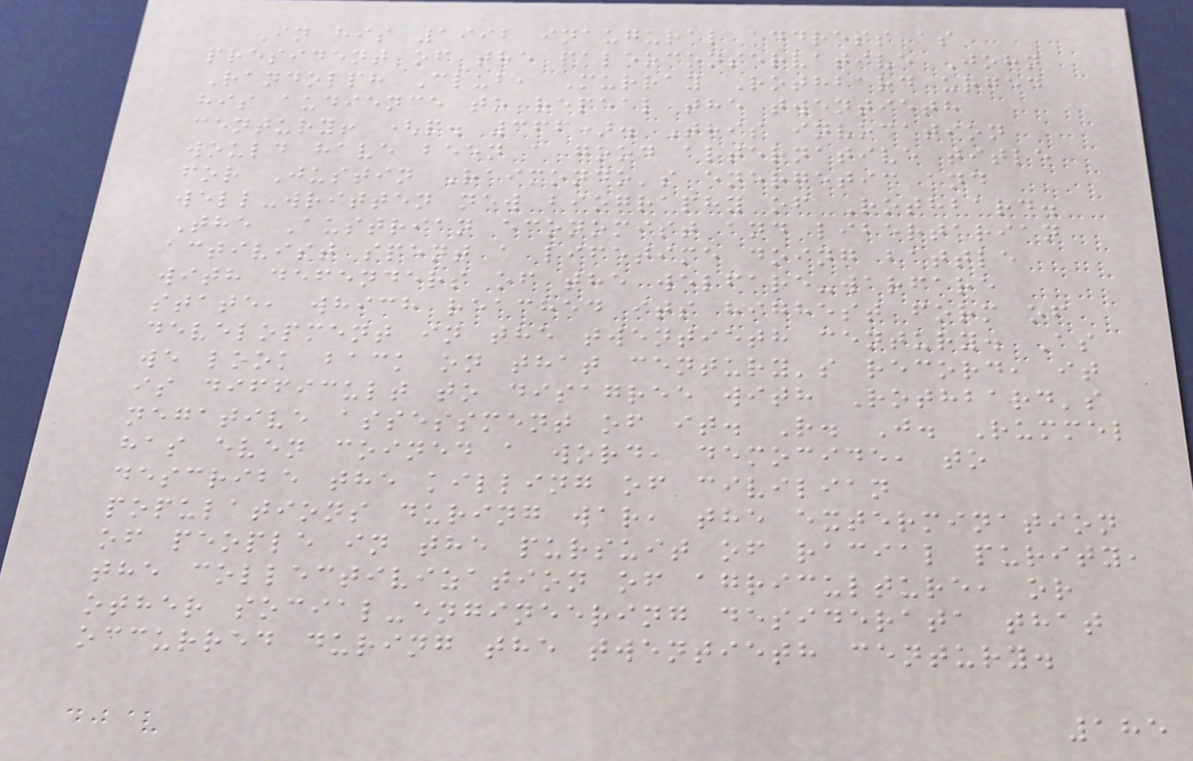In his 1992 inaugural address as
president of the paleoconservative John
Randolph Club, Murray Rothbard urged
his audience to repeal the twentieth
century! (p. 366). This invocation
would have been a good alternative title
for Justin Raimondo's energetic and
well-written new biography of Rothbard.
The Austrian economist and libertarian
activist spent a lifetime doing battle
with defenders of the welfare-warfare
state, which reached its highest form of
development in the twentieth century. As
we look back on that century's record, it
is difficult to disagree with Rothbard's
negative assessment of it. R. J. Rummel
has even coined a word, democide, to
describe the killing of civilian
populations during war, the extermination
of people in the pursuit of racial purity,
the collectivization of agriculture, or
other social-engineering desiderata that
occurred during the twentieth century.
185
